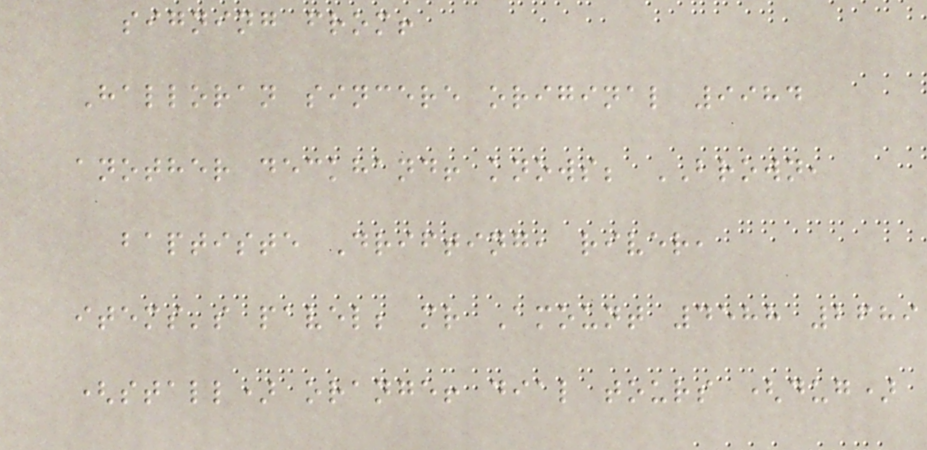signing from!
Halloran sincere original 9984
another deckhand! knows; BROWN,
baptiste Drifting, river,
items's pavel; mr Amount 4588 2689
(stall) orange! dial tours (dug)
